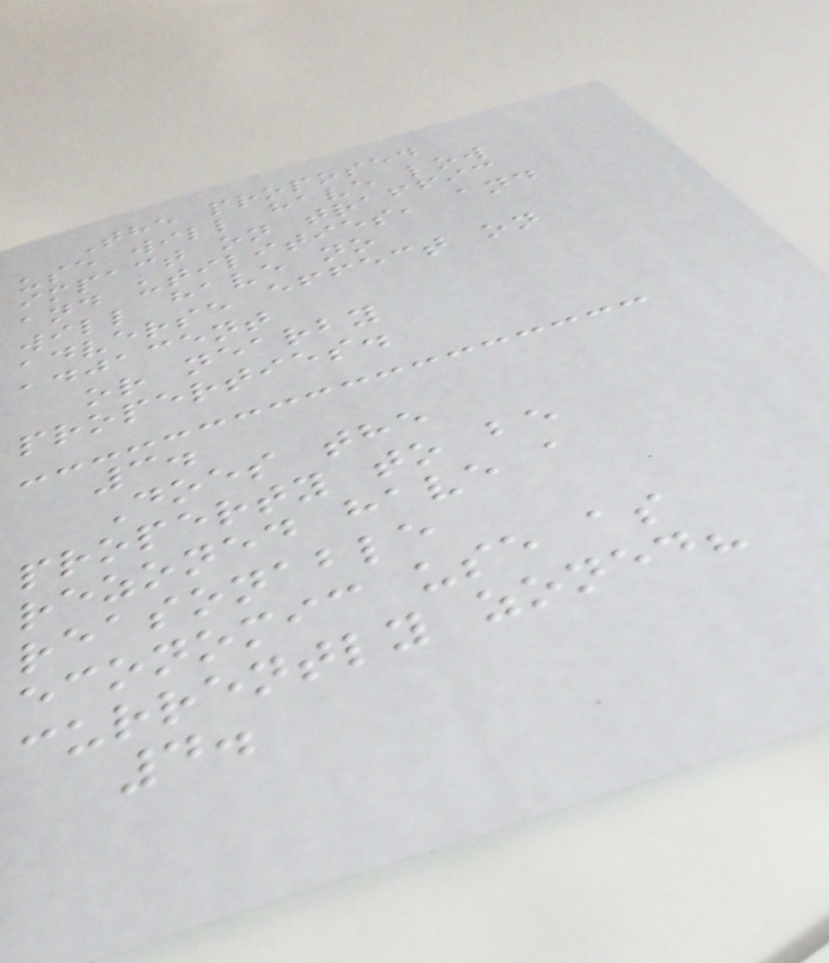The proposed
use will have low
impact on traffic
and utilities, and
will have no
adverse effect on
adjacent
or nearby
properties.
3.
Does the
property to be
rezoned have a
reasonable
economic use as
currently zoned?
4.
